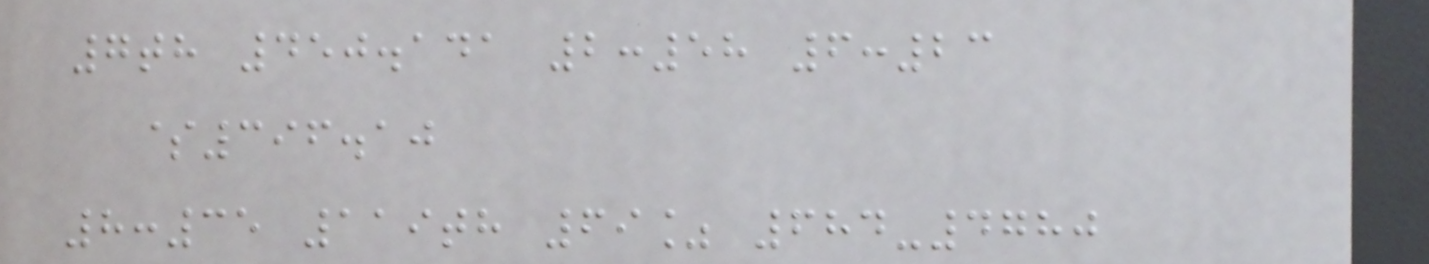7th 450.141 2:58 6:23
$396.10
8:35 119th 69% 684-4780
